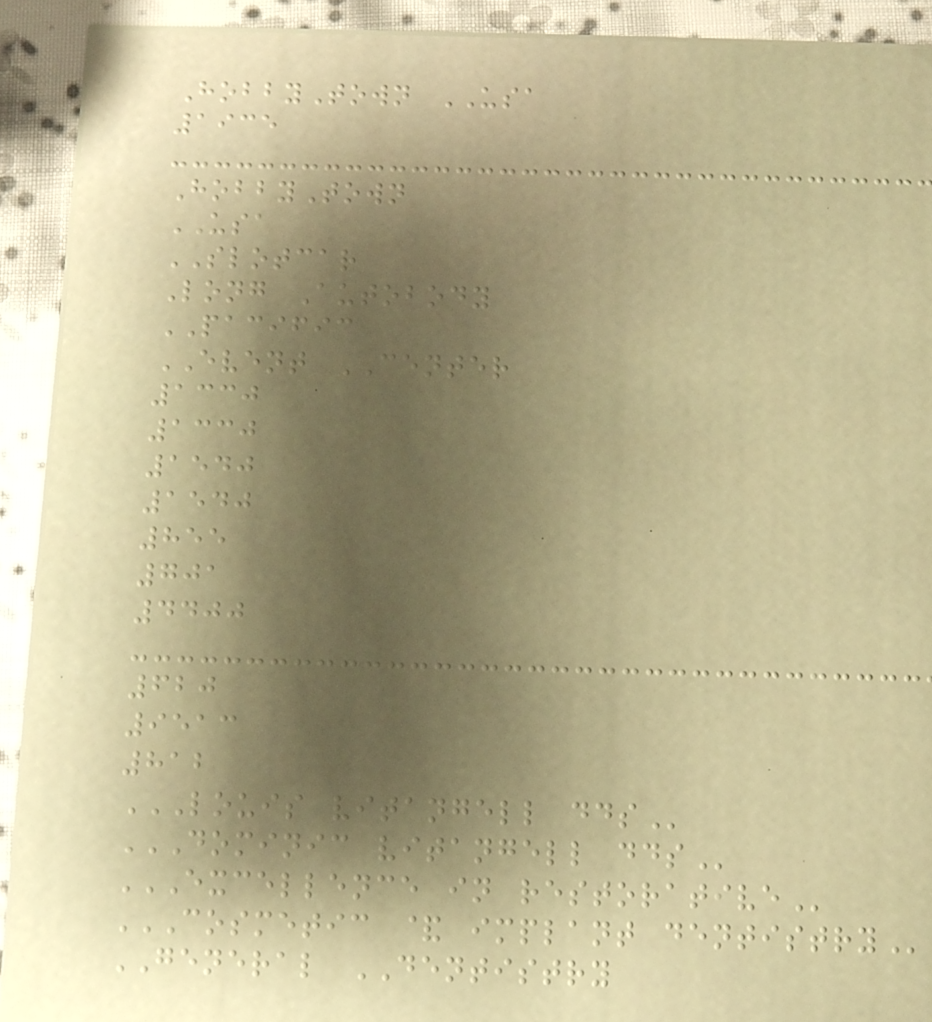HobbyTown USA
1935
HobbyTown
USA
SLOTCAR
Long Autobody
PACIFIC
EVENT CENTER
1330
1330
1540
1540
855
701
4400
620
9513
812
LOUIS VITANGELL DDS
DOMINIC VITANGELL DDS
EXCELLENCE IN RESTORATIVE
COSMETIC & IMPLANT DENTISTRY
GENERAL DENTISTRY
